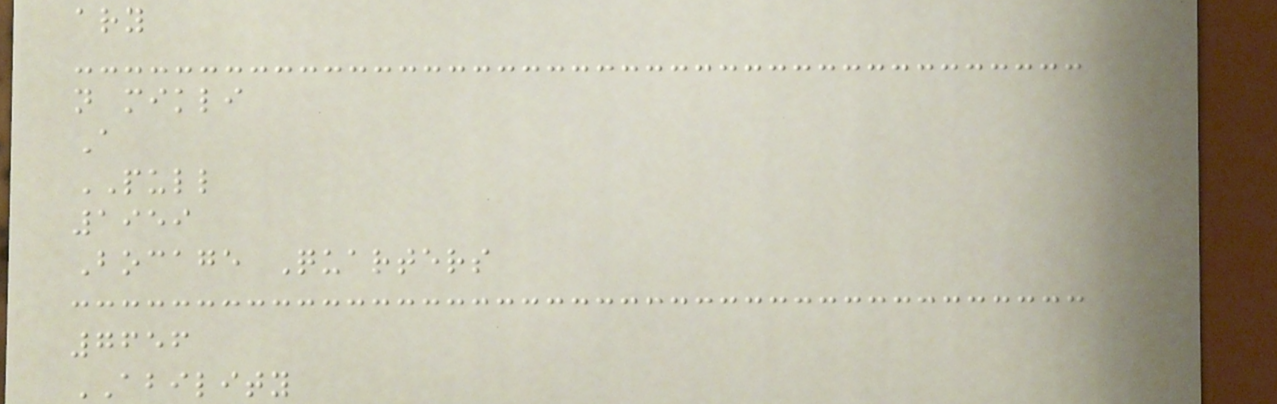ary
n mikli
A
PULL
1959
Bocage Quarters
7656
ABILITY
